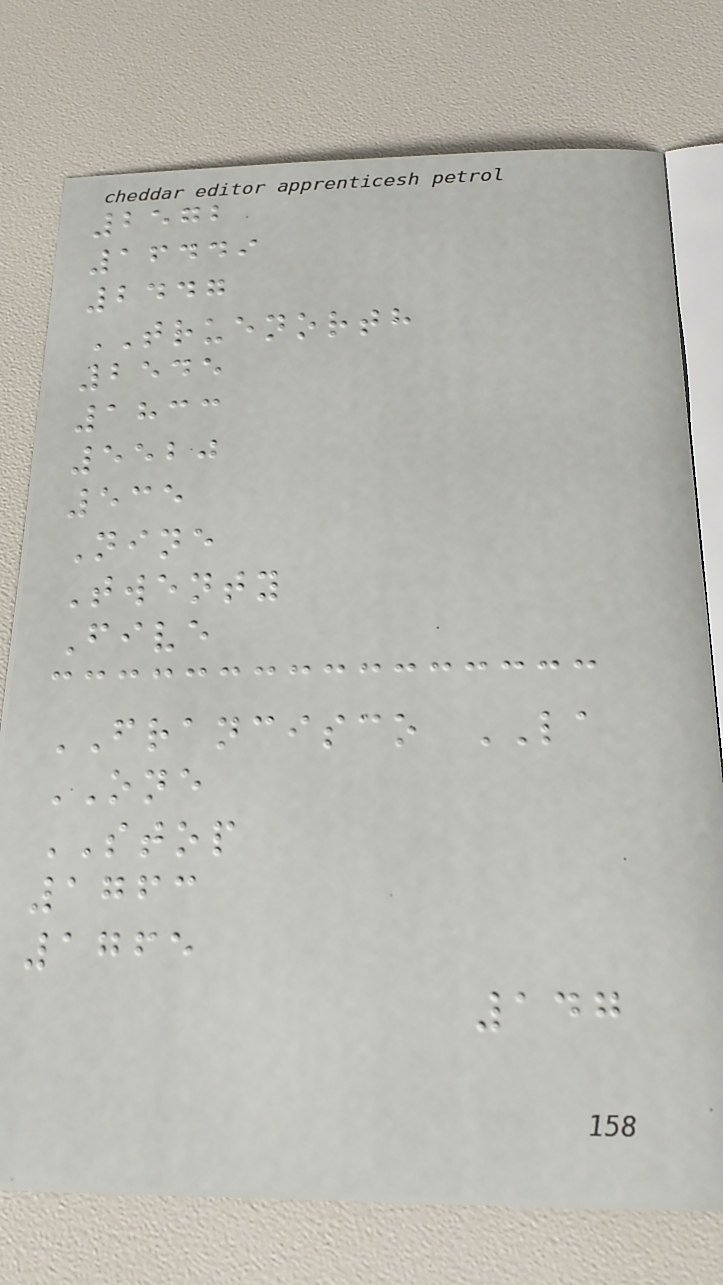2572
16449
2447
TRUENORTH
2545
1833
5520
535
Nine
Twenty
Five
FRANCISCO LA
ONE
STOP
1763
1765
147
